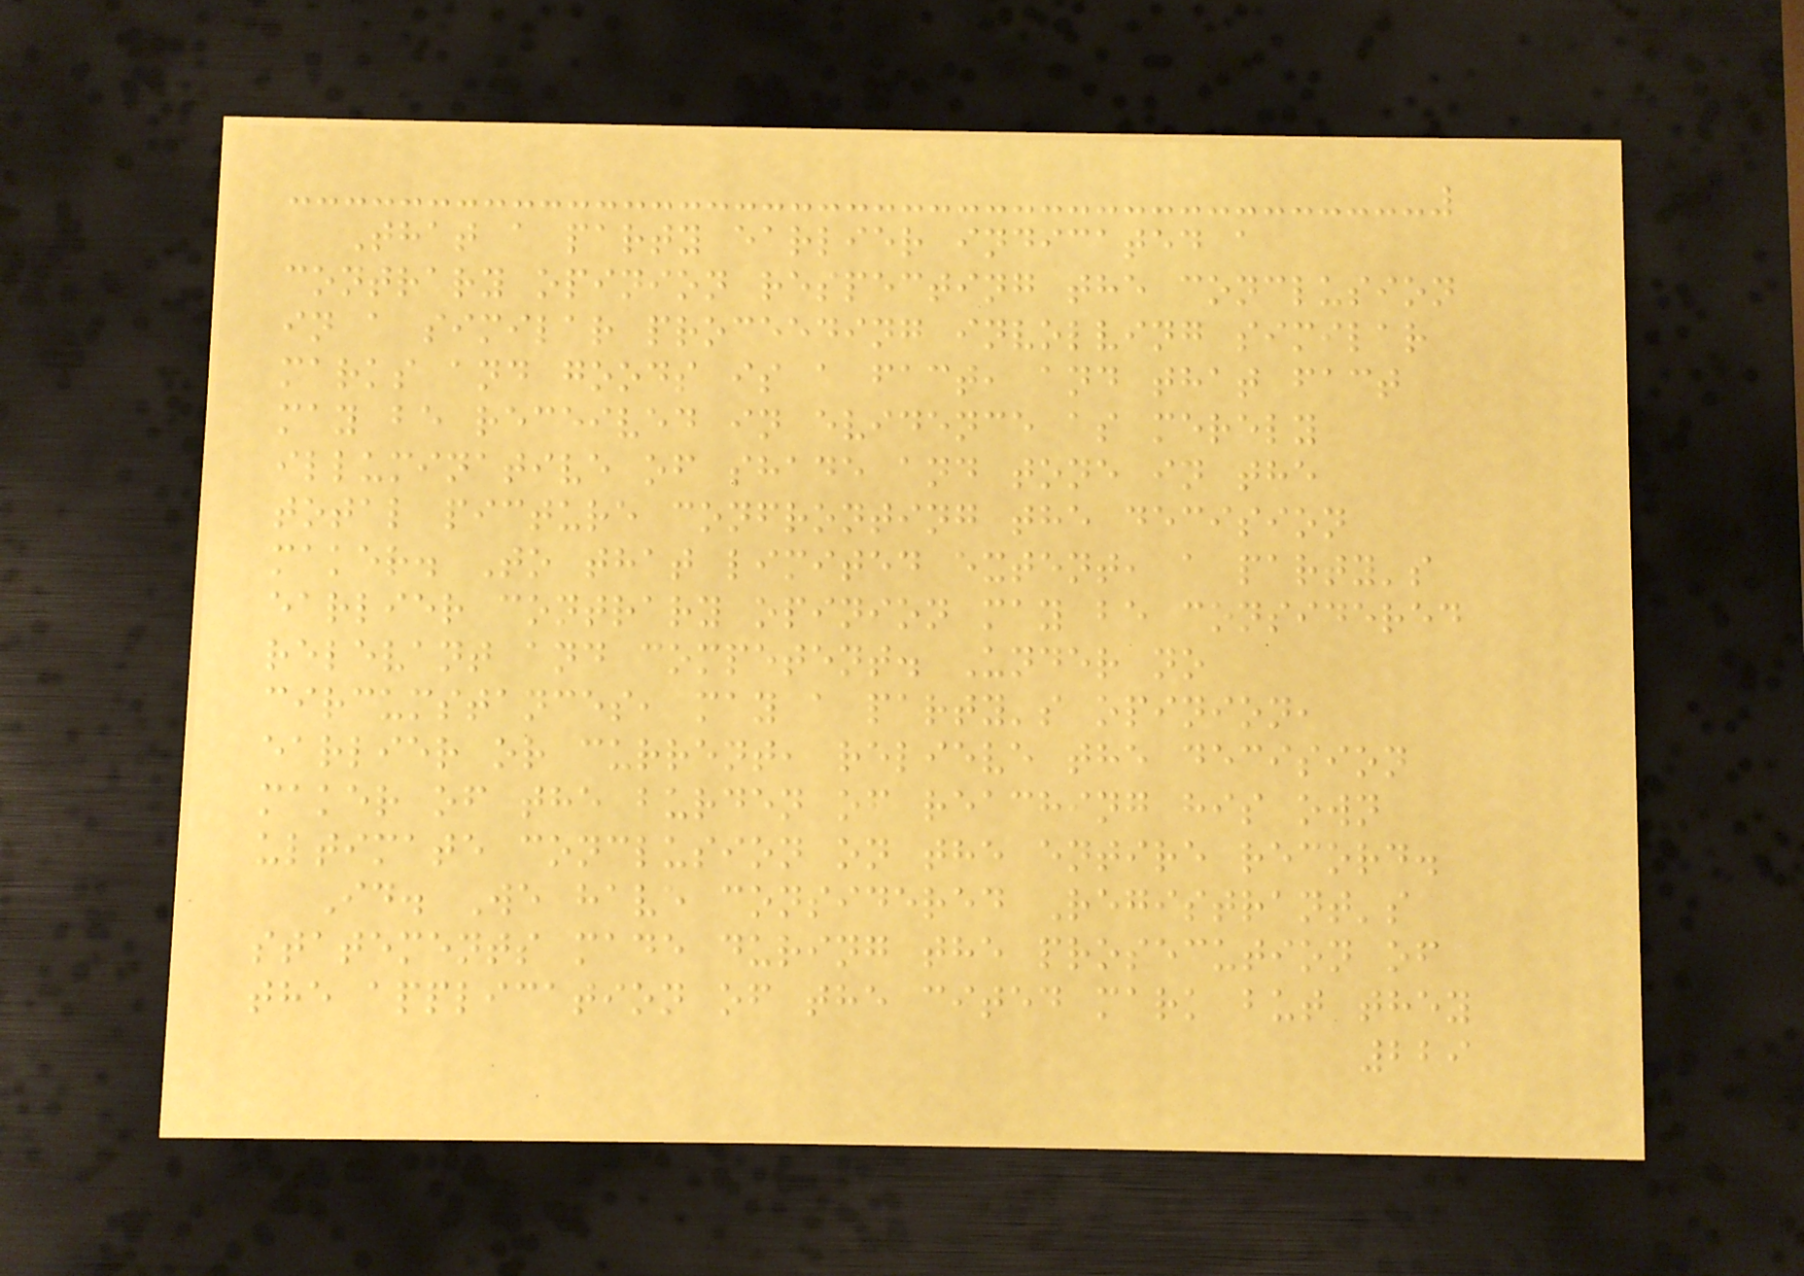That a party earlier indicated a
contrary opinion respecting the conclusion
in a similar proceeding involving similar
marks and goods is a fact, and that fact
may be received in evidence as merely
illuminative of shade and tone in the
total picture confronting the decision
maker. To that limited extent, a party's
earlier contrary opinion may be considered
relevant and competent. Under no
circumstances, may a party's opinion,
earlier or current, relieve the decision
maker of the burden of reaching his own
ultimate conclusion on the entire record.
Id. We have considered Registrant's
statements made during the prosecution of
the application of the cited mark but they
229
